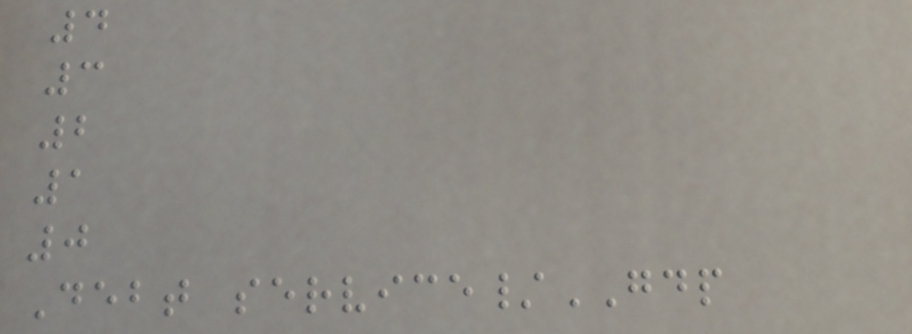4
3
2
1
0
Debt service/GDP
